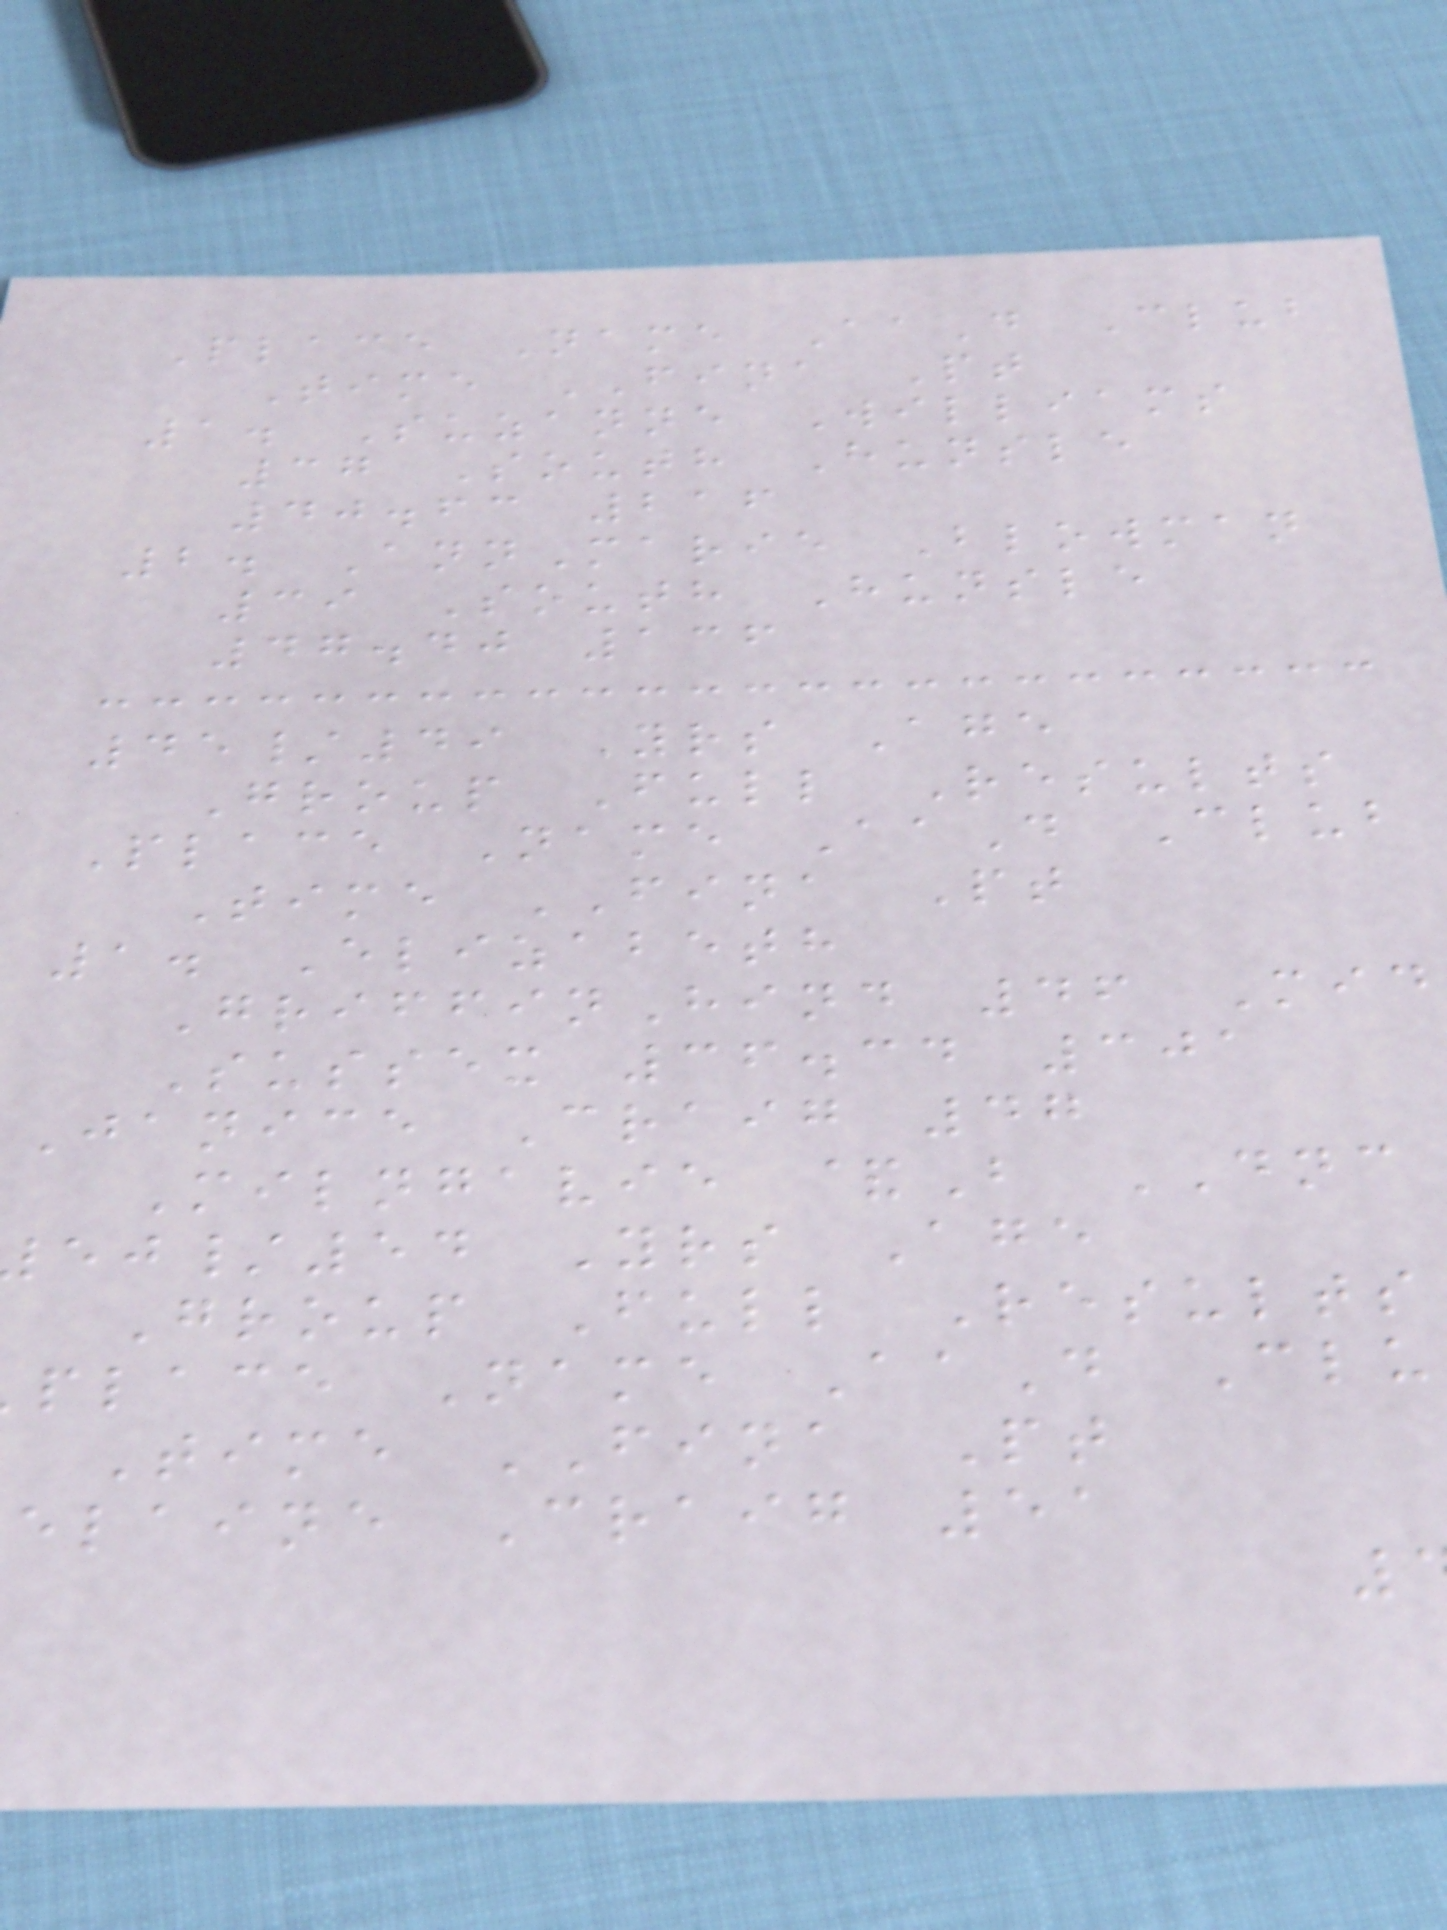Place Name AaD Club
Time FINA Pt
1. Suzanne Williams
37 South Hunsle
40.63 216
2. AnnMarie Blowman
39 South Hunsle
47.40 136
45/49 Yrs Age
Group Full Results
Place Name AaD Club
Time FINA Pt
1. Elizabeth
GriffinHind 46 Mid
Sussex 36.34 301
Janice Craig 47
Milngavie &B DNC
/54 Yrs Age
Group Full Results
place Name AaD Clu
Time FINA Pt
elaine Craig 51
